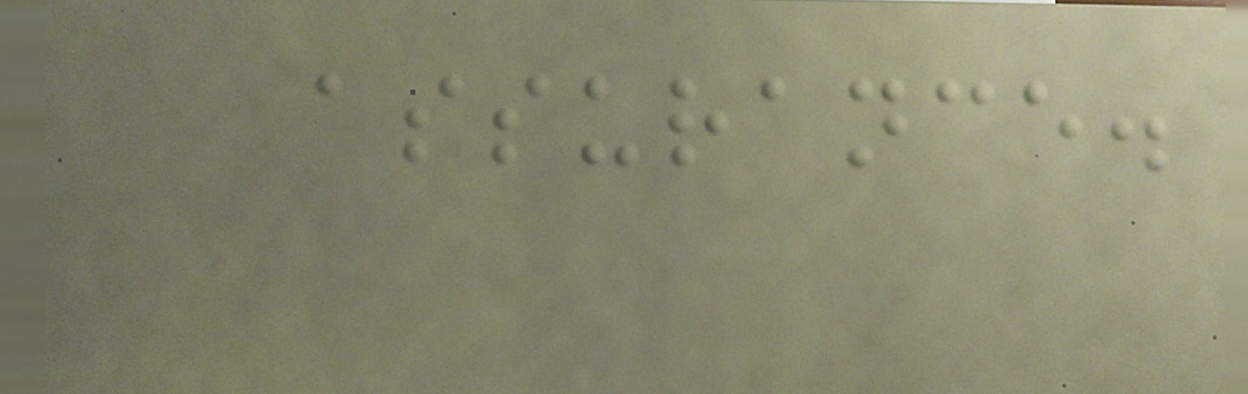assurance.
